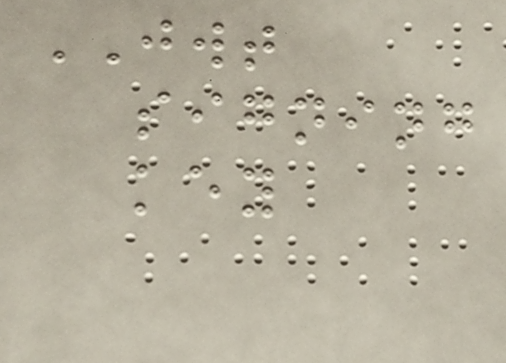JWT
signing
key
